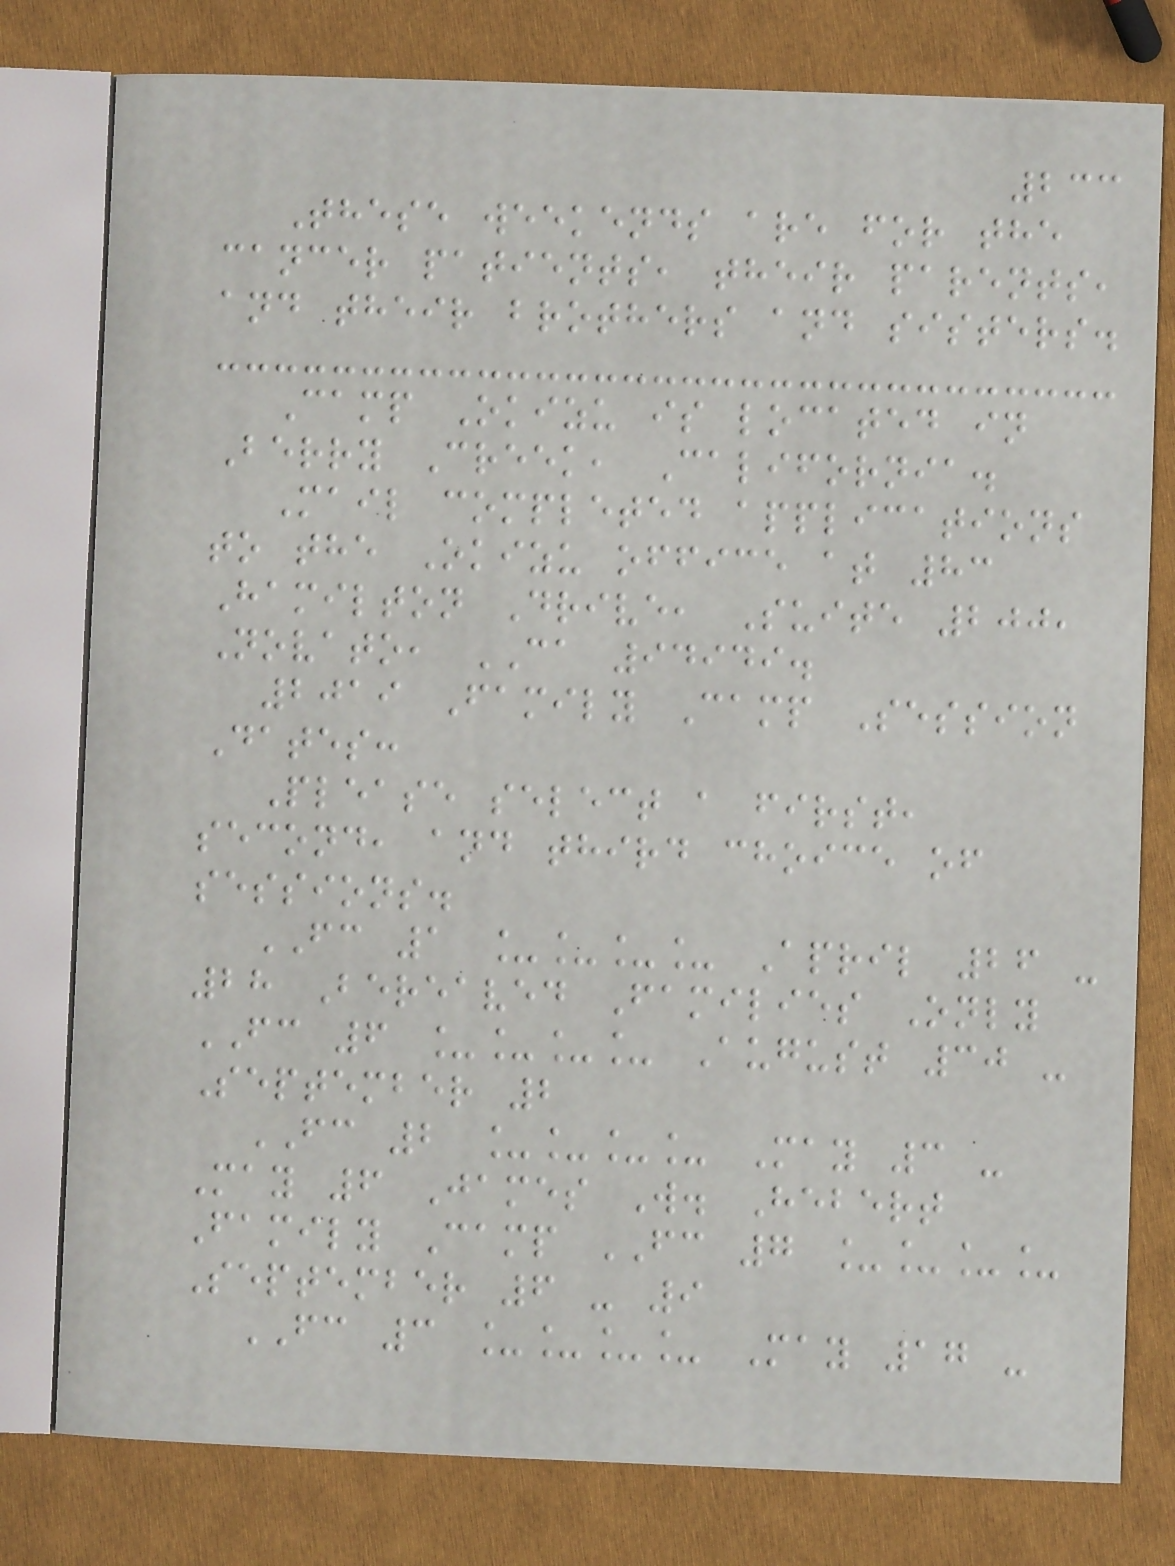233
These weekends are for the
cancer patients, their parents,
and their brothers and sisters.
Camp Okizu is located in
Berry Creek, California.
Mail completed applications
to the Okizu office at 83
Hamilton Drive, Suite 200,
Novato, CA 94949.
2019 Family Camp Session
Dates:
Please select a first,
second, and third choice of
sessions.
FC 1 ____ April 26 -
28 Bereaved Families Only
FC 6 ____ August 30 -
September 2
FC 2 ____ May 3 -
May 6 James W. Hebert
Family Camp FC 7 ____
September 6 - 9
FC 3 ____ May 17 -
